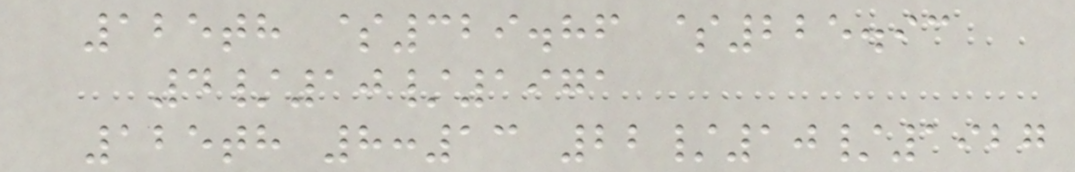125th $329.86 $225.93
4/10/1971
125th 8:13 22/10/1927
